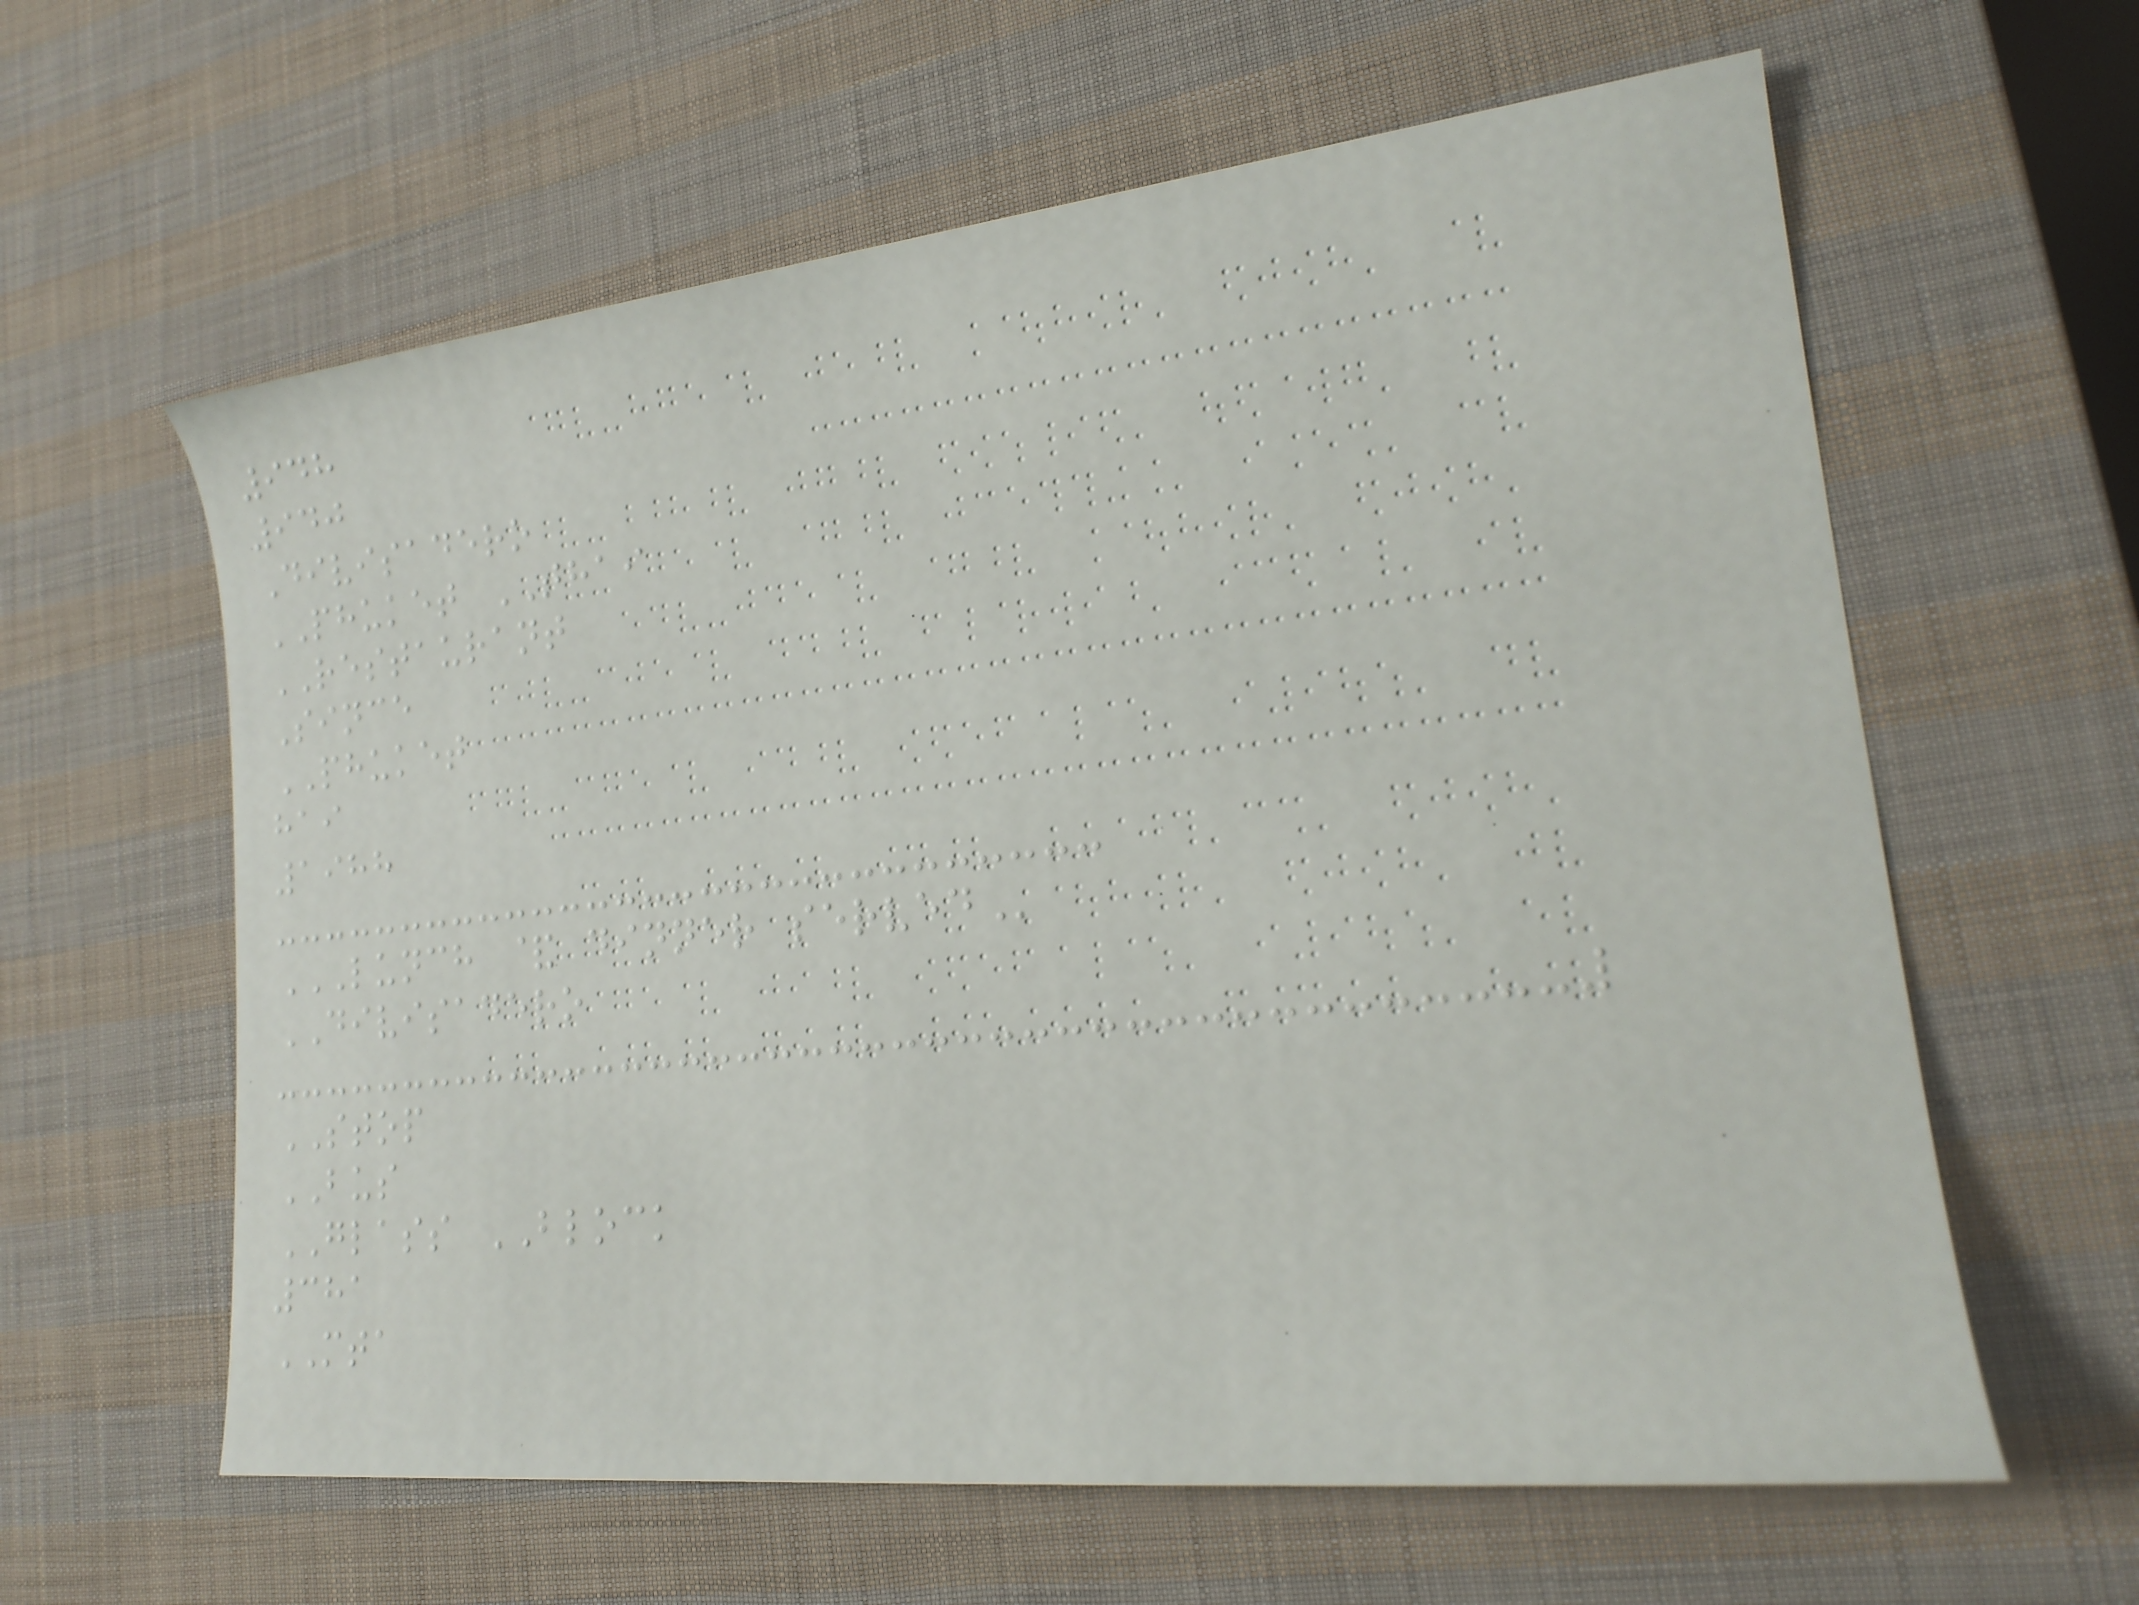948
940
Divisadero
PHUKET THAI
RESTAURANT
Since
PHUKET
hai
1988
LUNCH & DINNER SERVED
DIVISADERO
STOP
BUS
GLASS BLOCK
381
MTA
